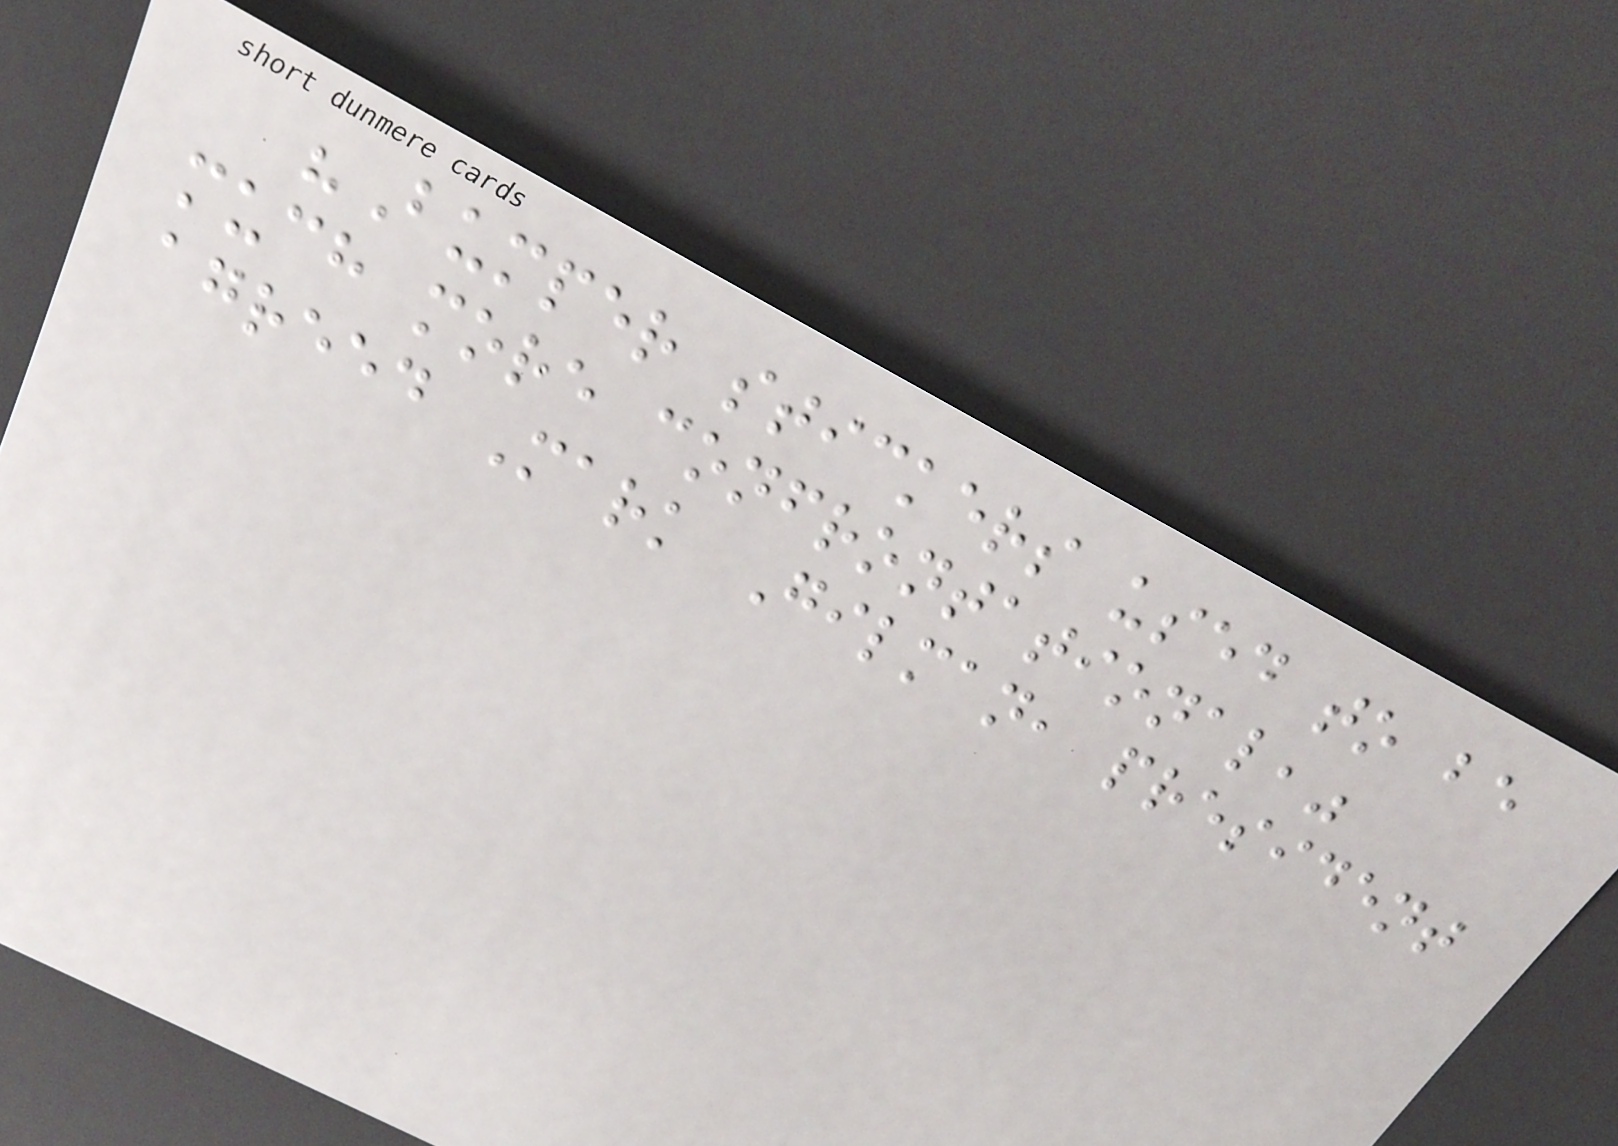"Bumper stickers used to be
much more confrontational,"
agreed Mark Gilman, president
